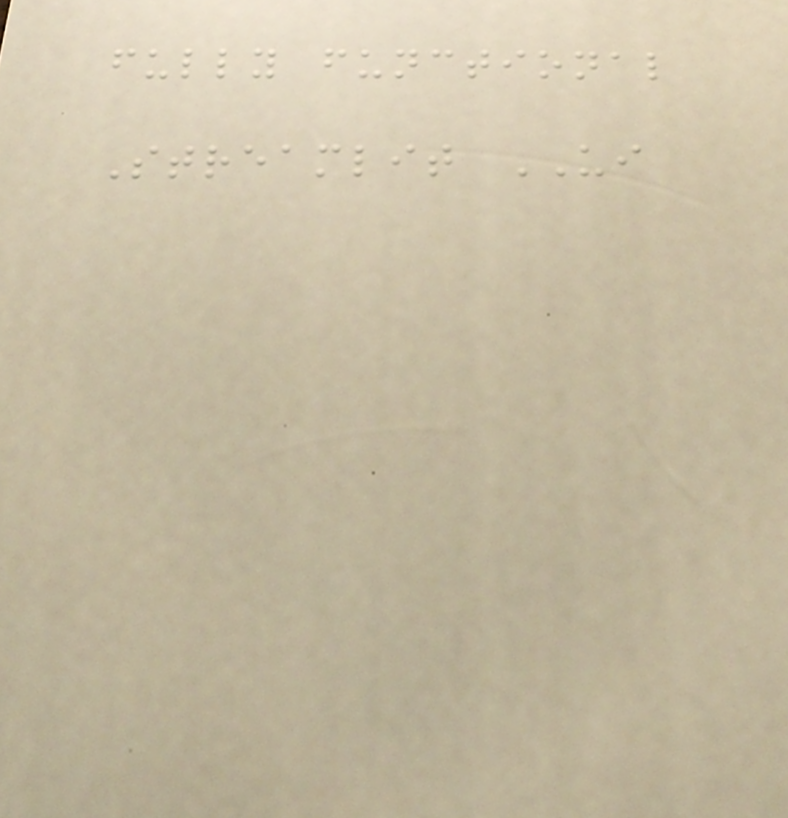fully functional
Streamlit UI
